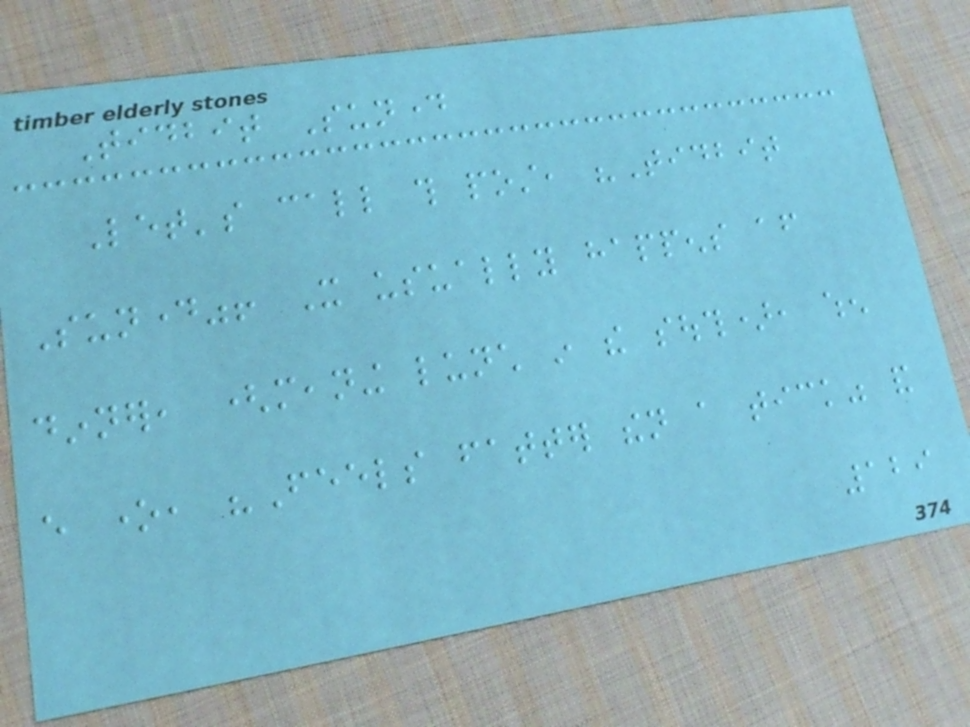Tidbit Sunday
Let's call this post, "Tidbit
Sunday"! It usually happens after
dinner, (meaning lunch in the south), when
every one, "Feels fatter then a tick" and
129
